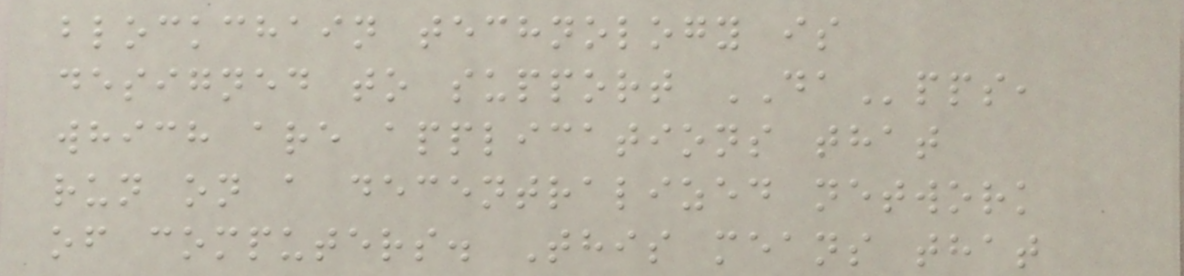blockchain technology is
designed to support DApps,
which are applications that
run on a decentralized network
of computers. This means that
